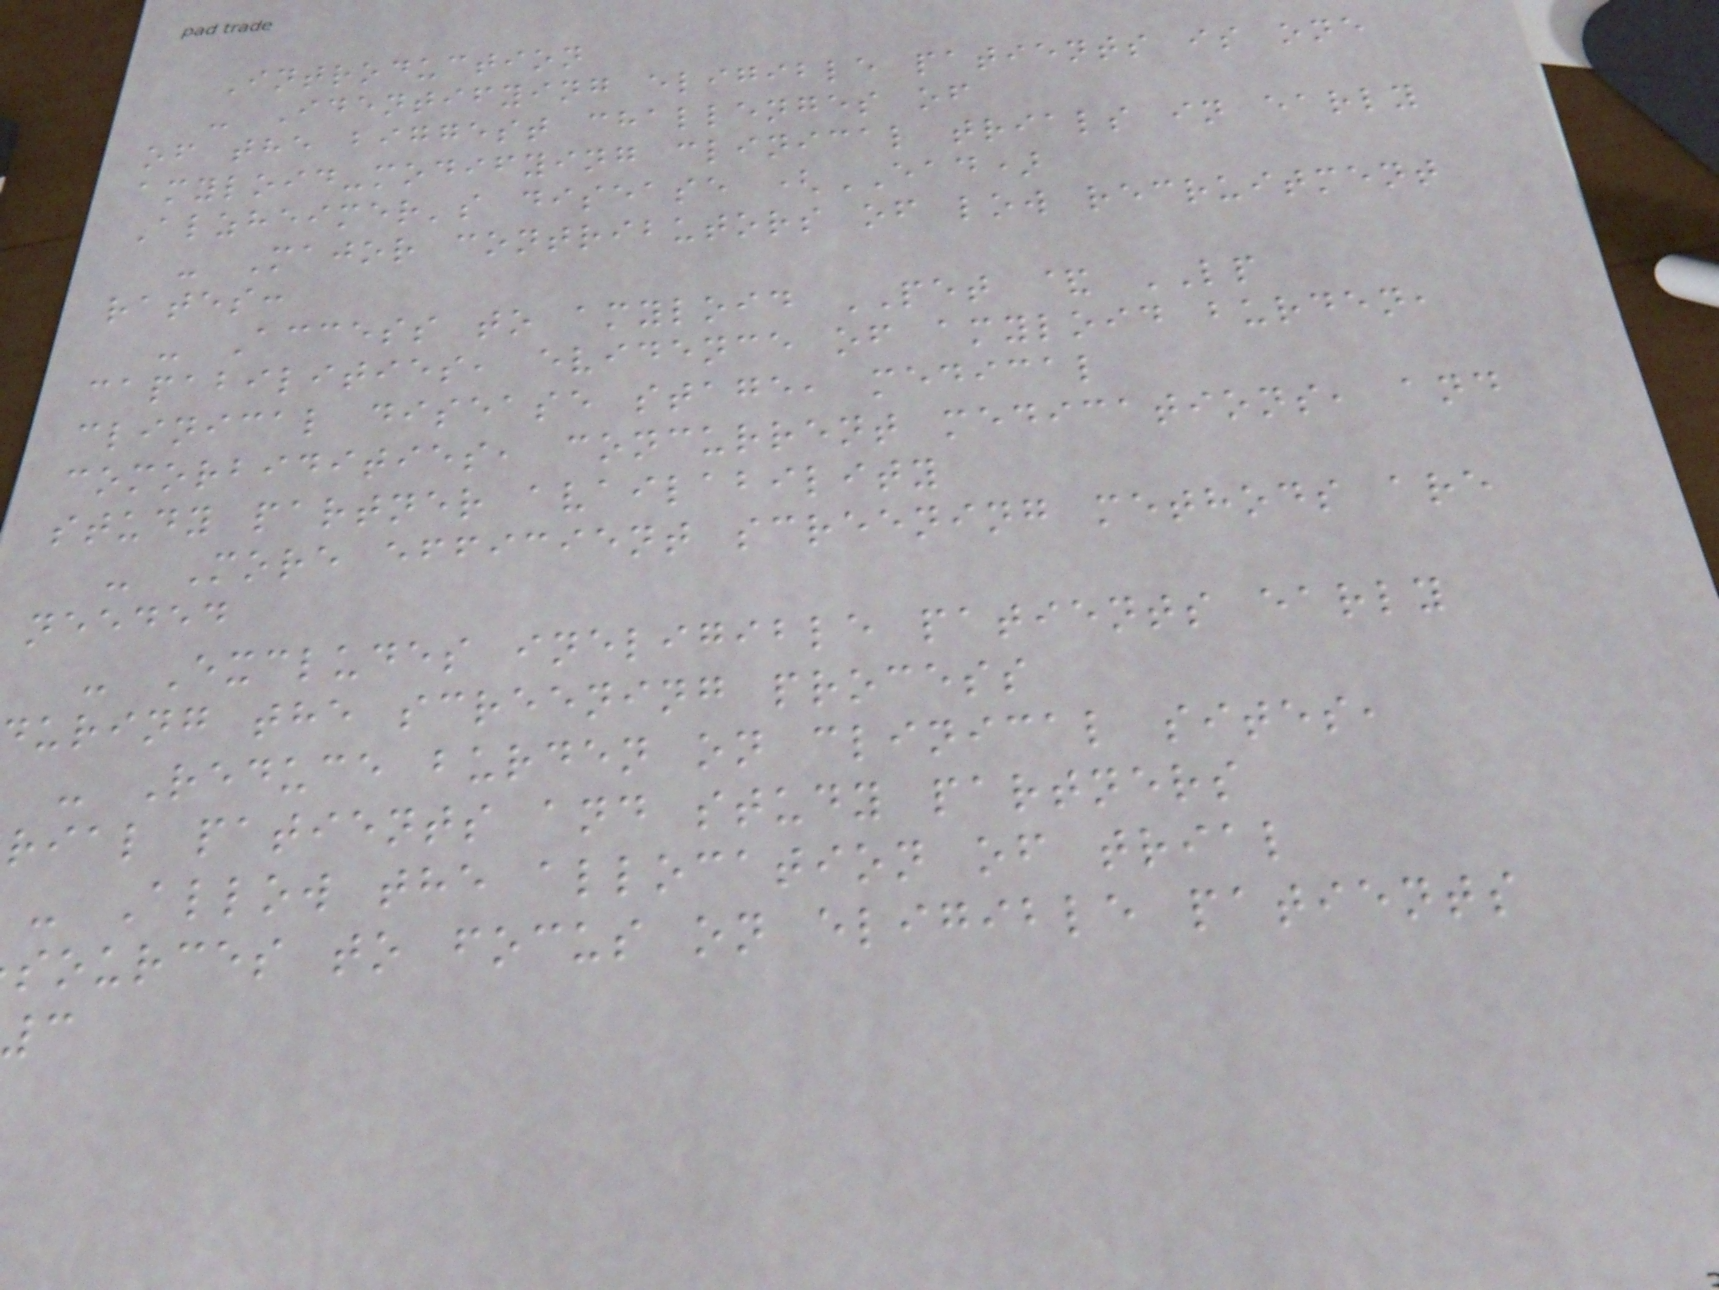Introduction
- Identifying eligible patients is one
of the biggest challenges of
amyloid-modifying clinical trials in early
Alzheimer's disease (EAD)
- Major contributors of low recruitment
rates:
- Access to amyloid PET & LP
capabilities, evidence of amyloid burden,
clinical disease stage, medical
comorbidities, concurrent medications, and
study partner availability
- More efficient screening methods are
needed
- Excludes ineligible patients early
uring the screening process
- Reduce burden on clinical sites,
rial patients and study partners
- Allow the allocation of trial
sources to focus on eligible patients
